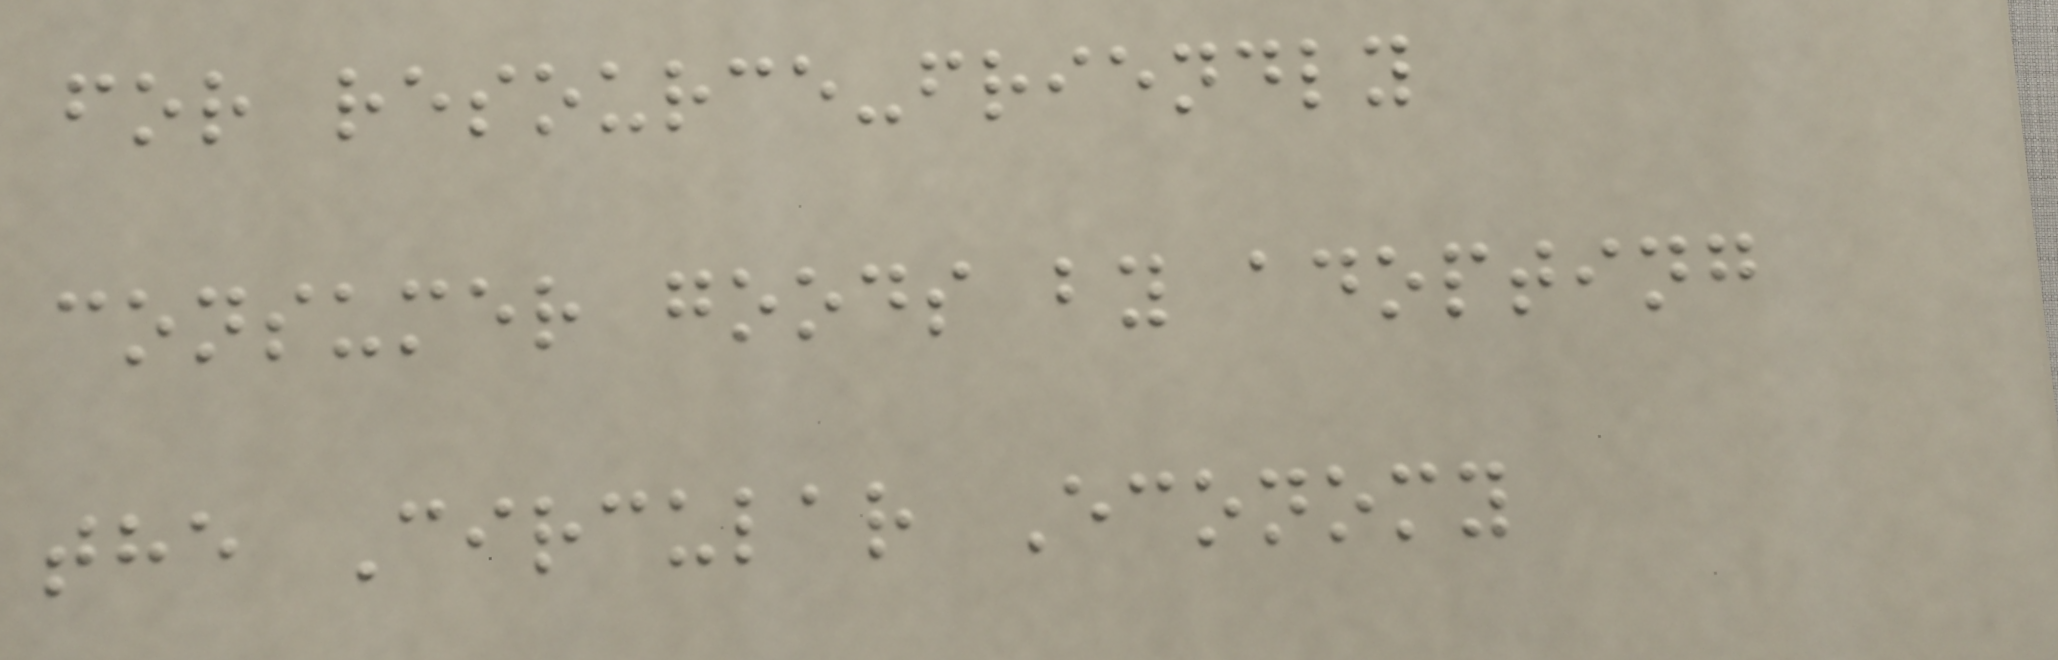for resource-friendly
consumer goods by adopting
the Circular Economy
